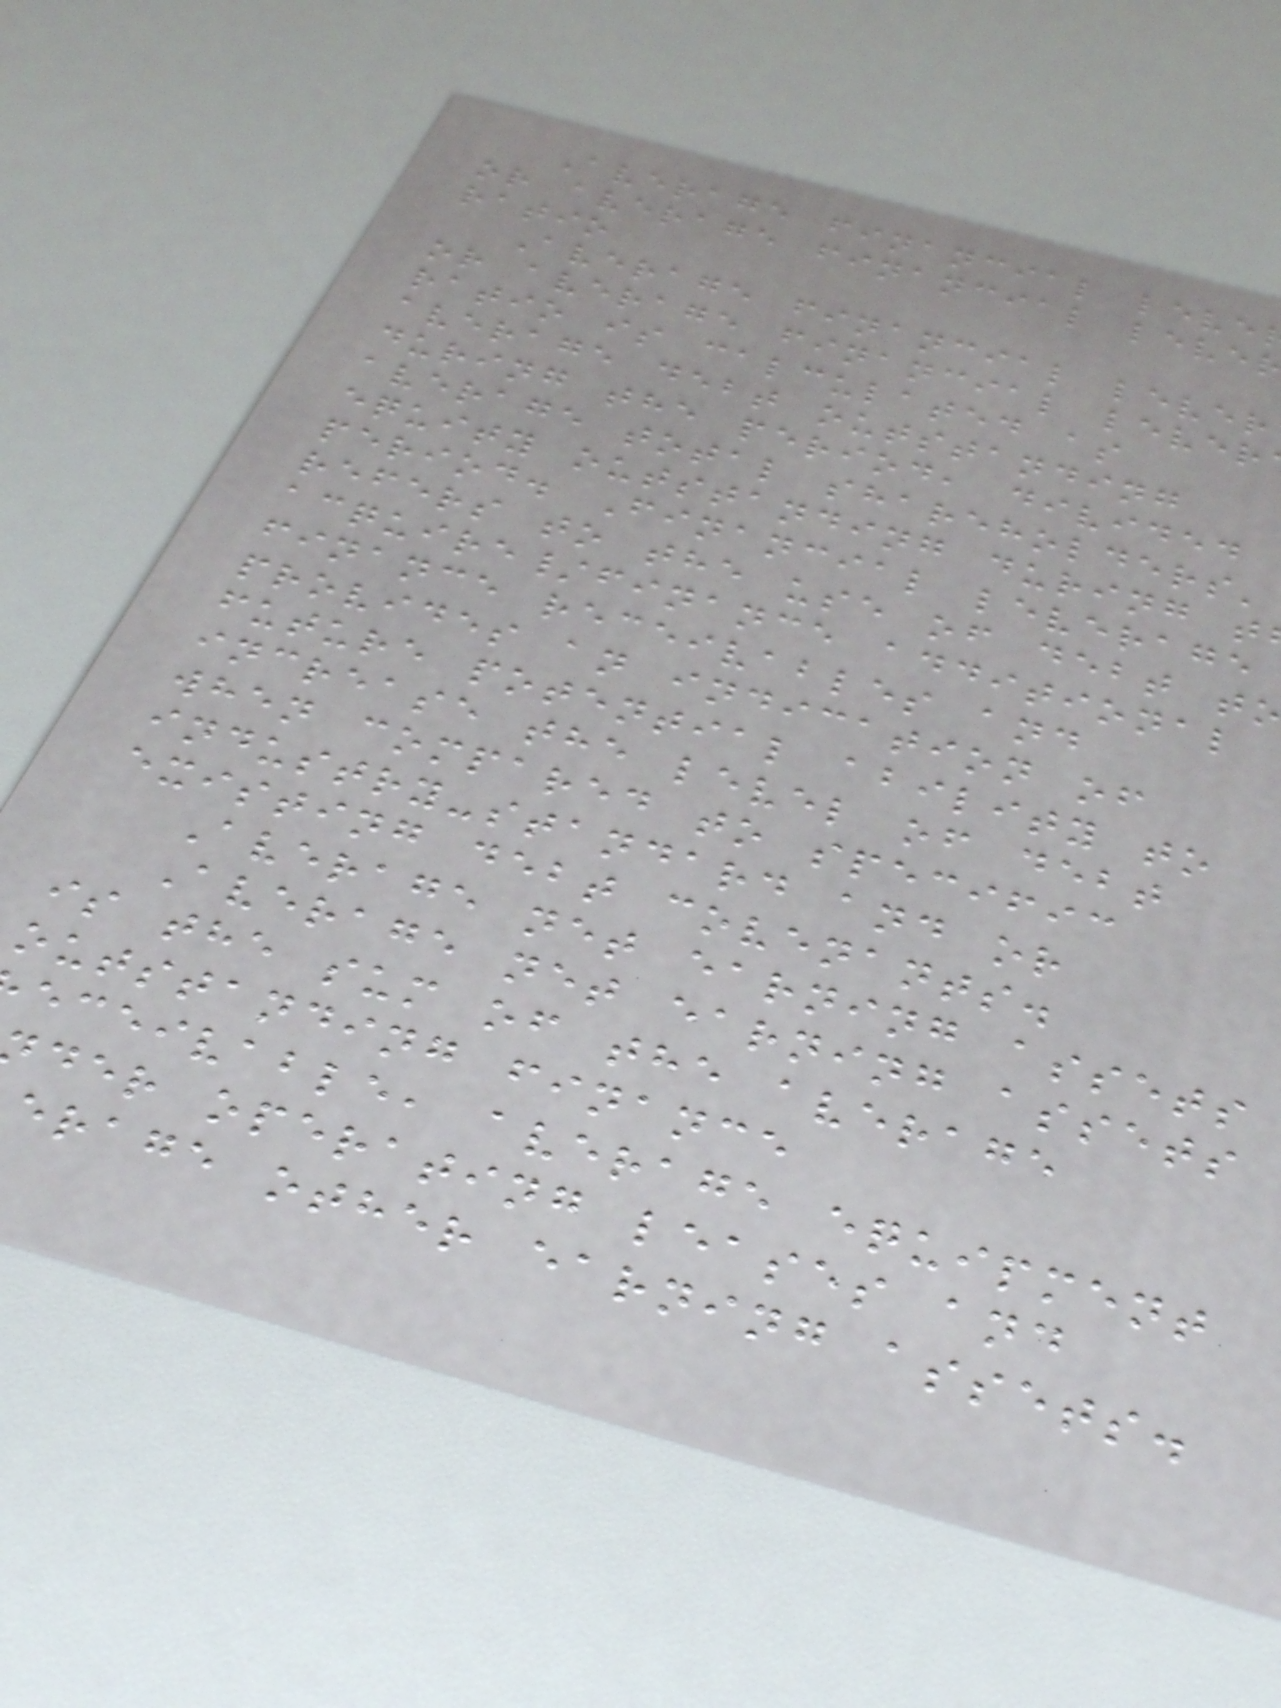Average financial leve
or average financial leve
ratio
Average financial lever
or average financial lever
ratio is calculated as
average debt outstanding
during the period, divided
average total shareholders'
equity outstanding during t
period. Financial leverage
refers to the use of debt t
acquire/finance additional
finance receivables and
provides an indication of
future potential ability to
increase the level of debt
when compared to specific
industry-standard and or
existing debt covenants.
Average net earning assets
Average net earning assets
is the sum of the average
outstanding finance
eceivable, average equipment
der operating leases and
erage other earning assets.
